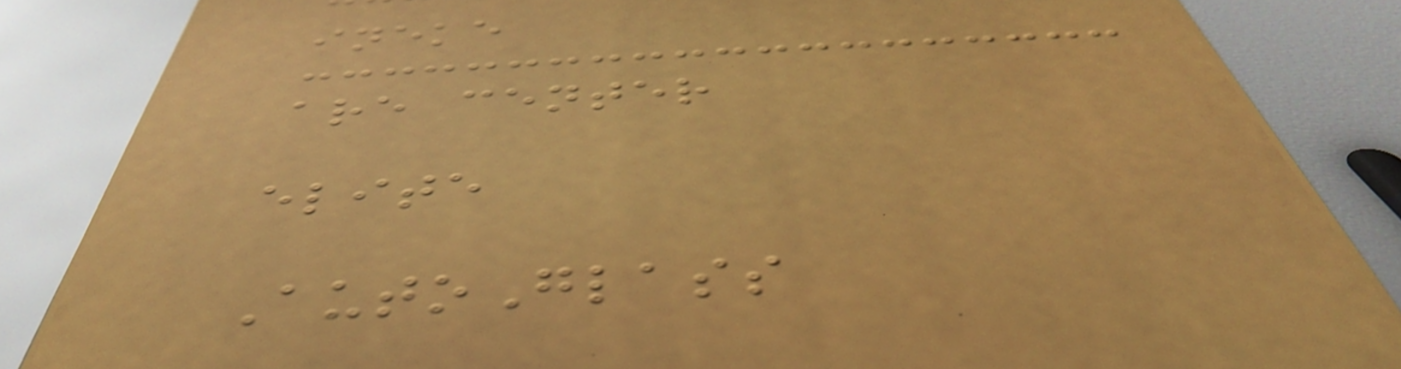ineke
are center
elite
AutoGlass
